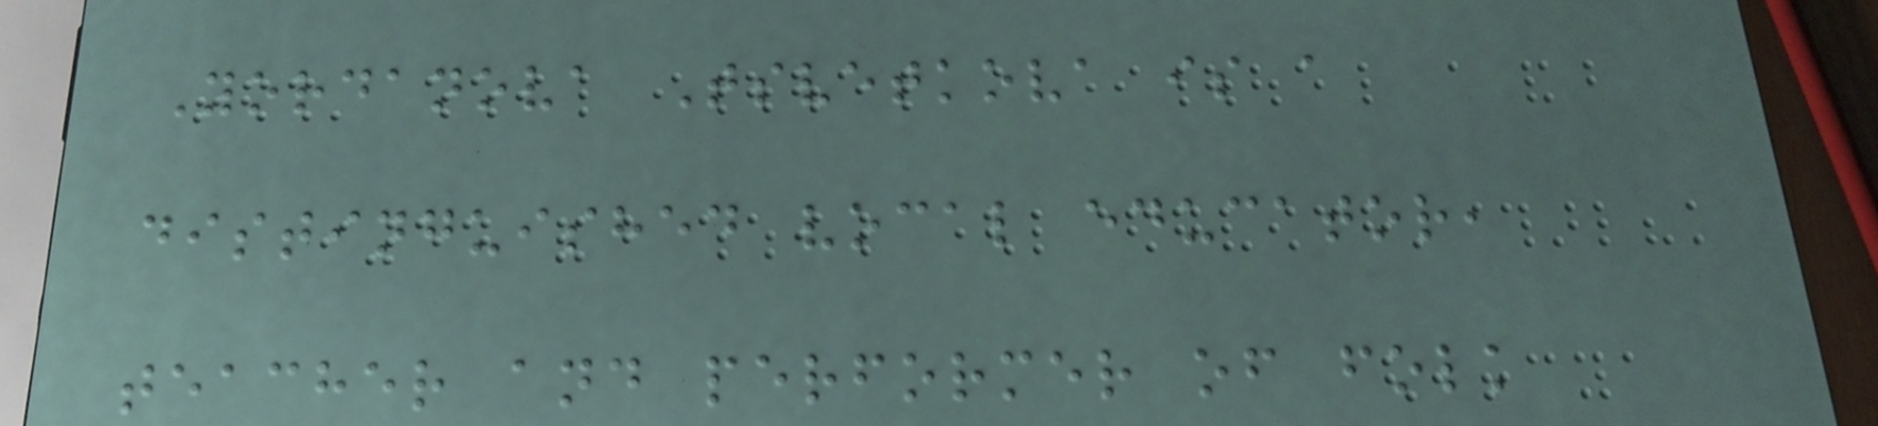Yordanova Tsvetkova is a
distinguished vocal educator,
teacher and performer of folk
